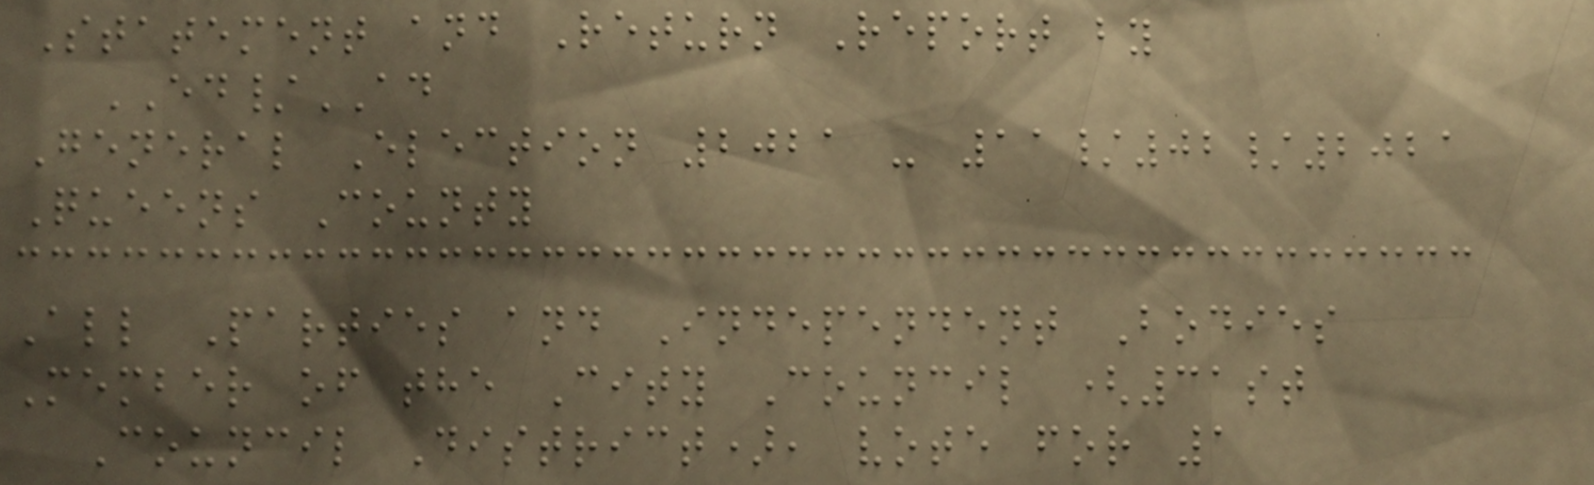Statement and Return Report by
ED/AD
General Election 2021 - 11/02/2021
Queens County
All Parties and Independent Bodies
Member of the City Council (31st
Council District), vote for 1
